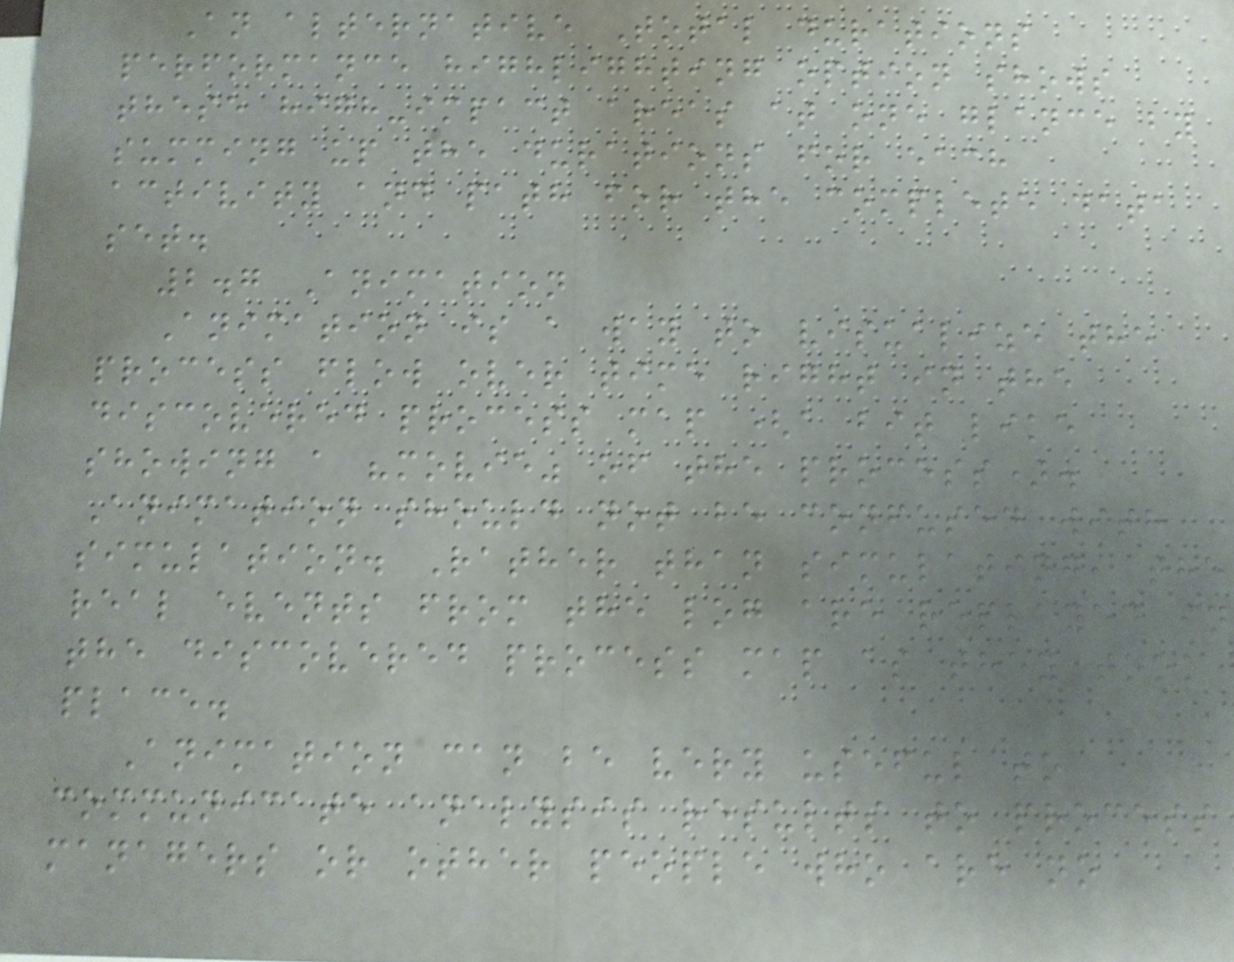An alternative Total durations
performance highlighting option shows
these high-impact areas at one glance by
summing up the durations for each
activity and path for the complete data
set.
2.7 Animation
Animation is a way to visualize the
process flow over time right in the
discovered process map (a bit like
showing a "movie" of the process).
Animation should not be confused with
simulation. Rather than simulating, the
real events from the log are replayed in
the discovered process map as they took
place.
Animation can be very useful to
communicate analysis results to process
managers or other people who are no
